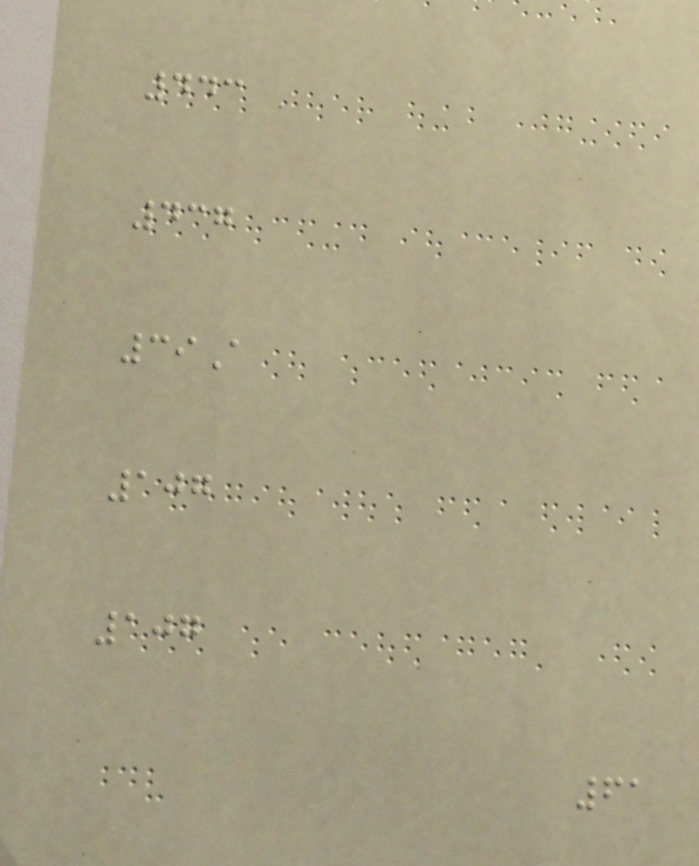443
437
39A
107
107
61
